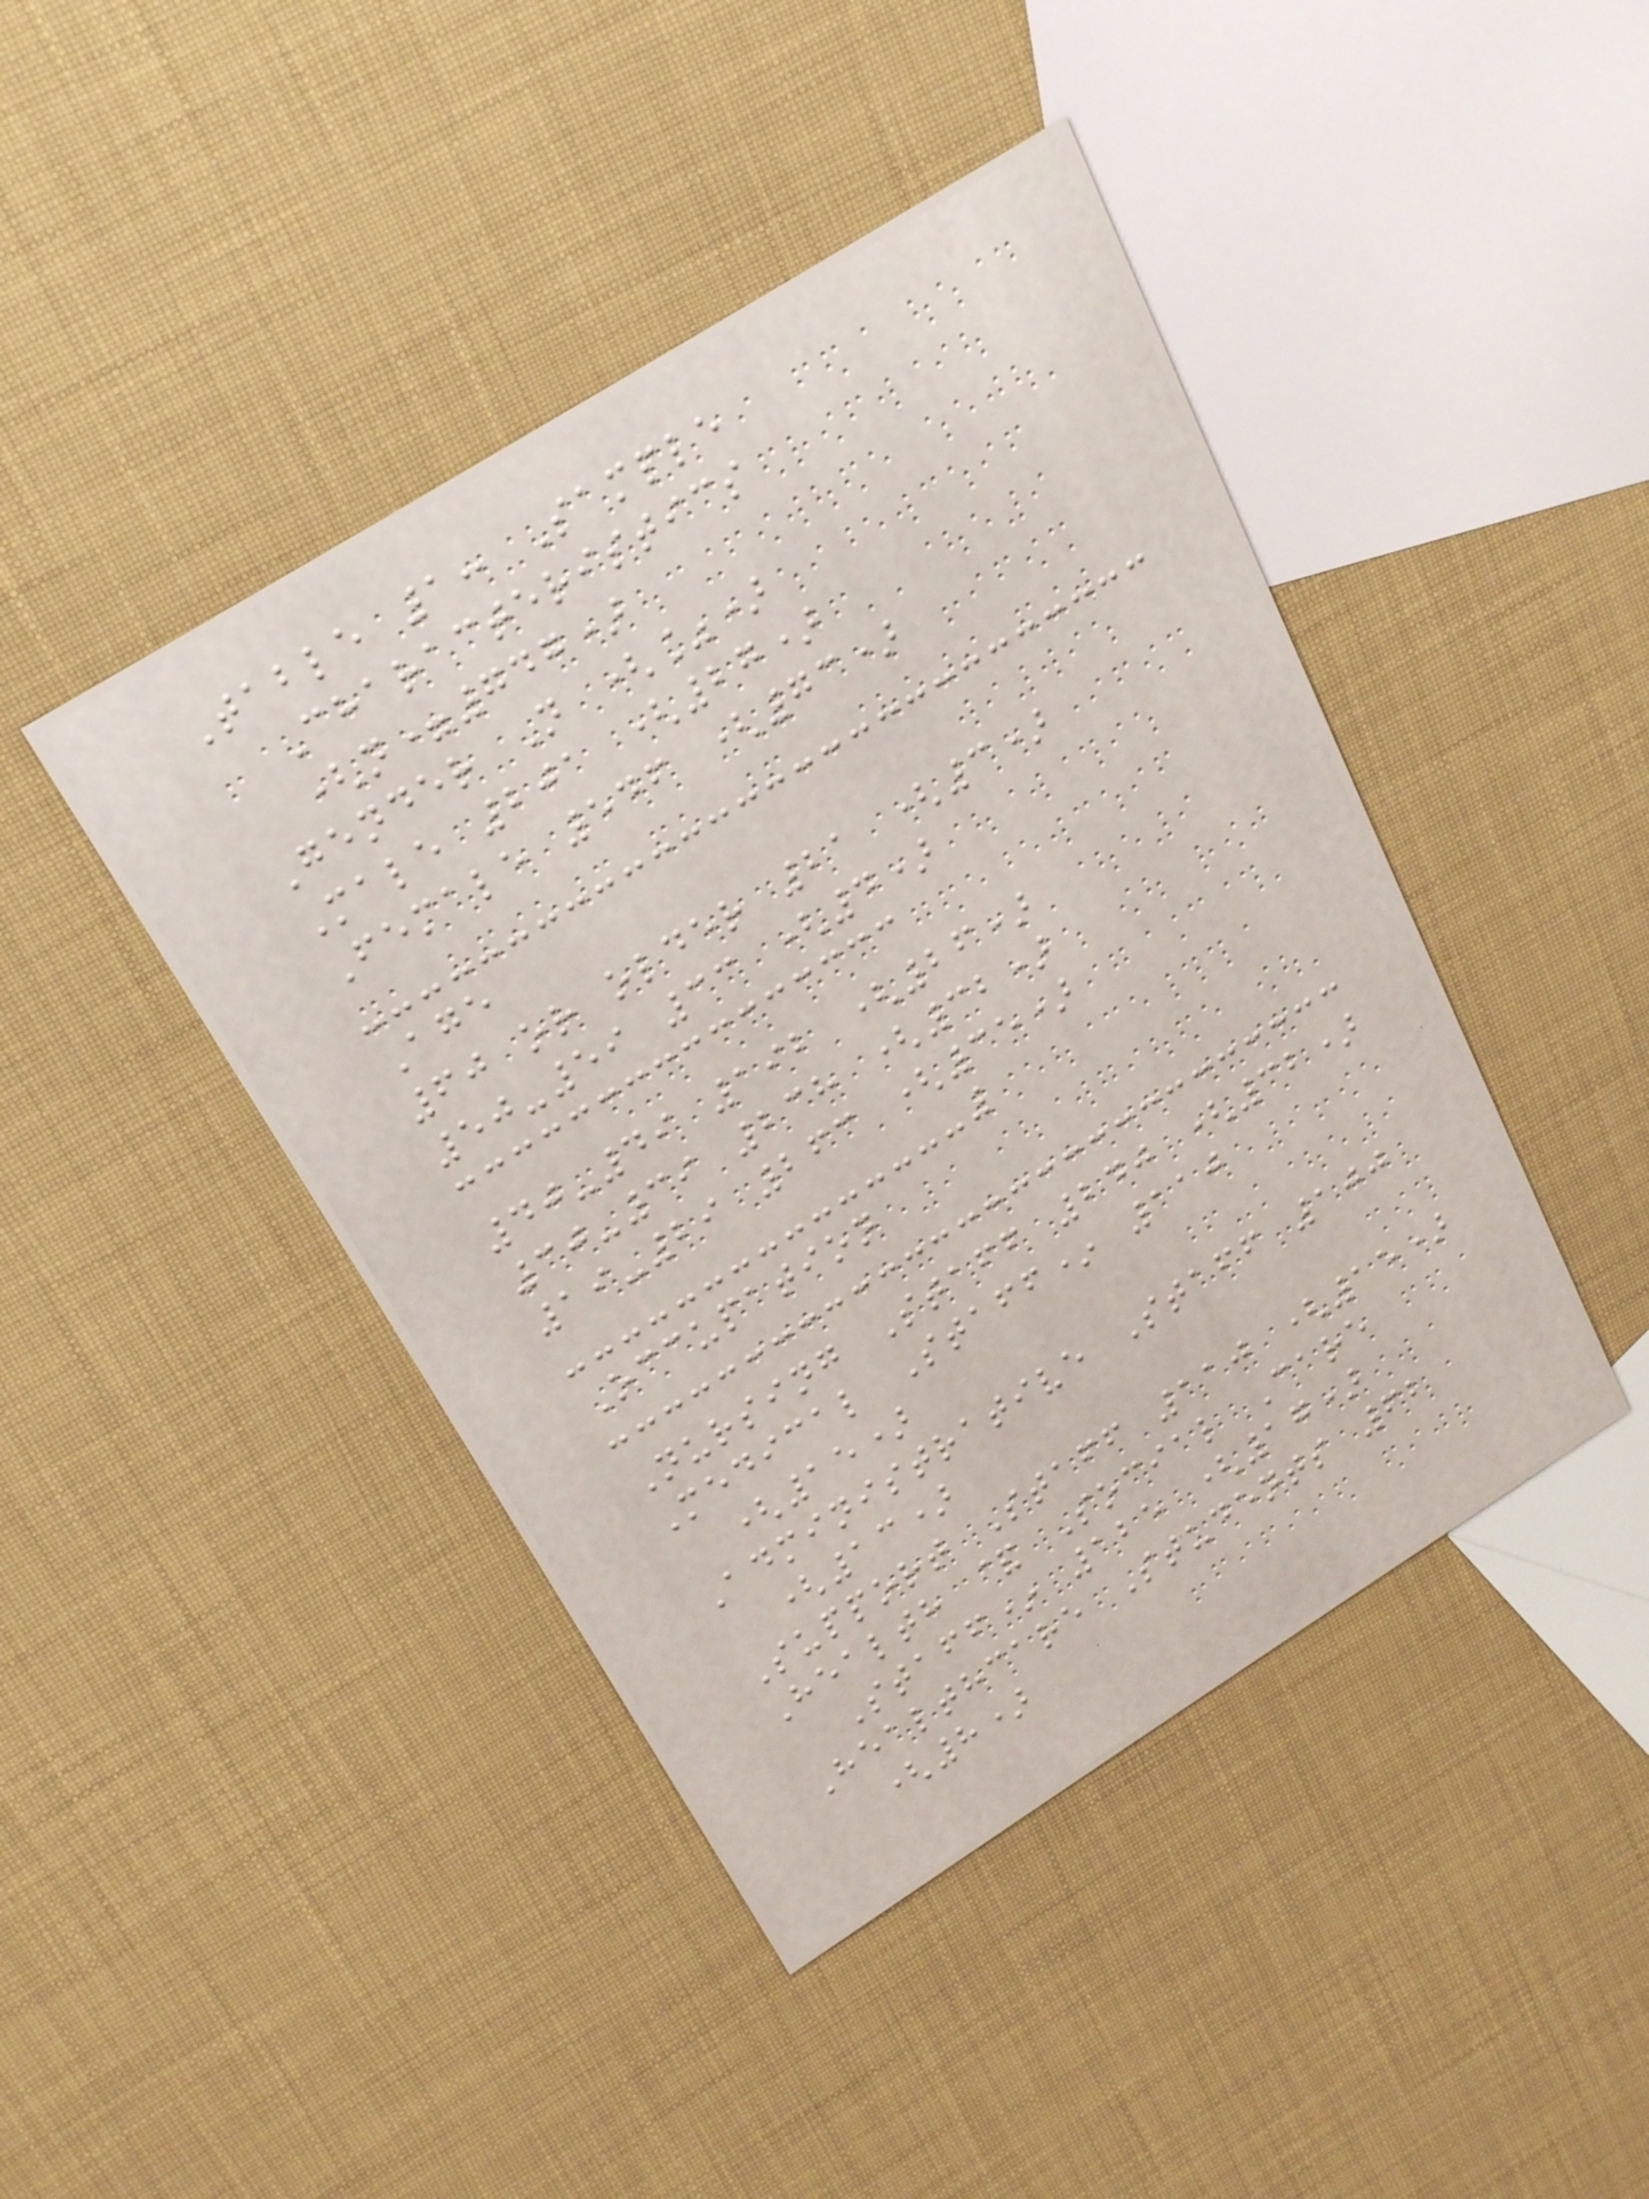Table 1: Sample
Characteristics
(n=747)
Gender N (%)
Male 201 (27)
Female 546 (73)
Age
60 or older 21 (3)
50-59 33 (4)
40-49 192 (26)
30-39 238 (32)
19-29 263 (35)
Occupation
Nursing Staff 240 (32)
Medical Staff* 110
(15)
Administrative Staff 100
(13)
Support Staff 110 (15)
Health & Social Care
Staff* 125 (17)
Healthcare Students 62
(8)
